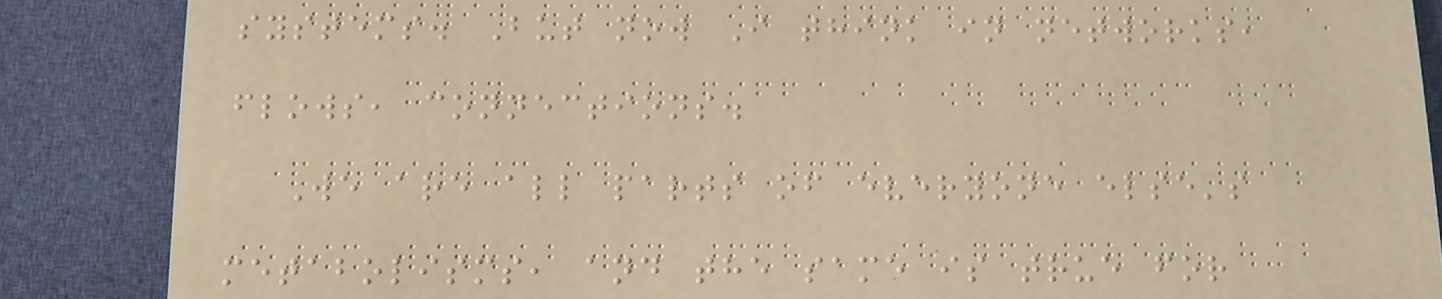systems. But now I think in networks,
flows, connections.
We are all parts of everyone else's
metabolisms, and the same is true for
